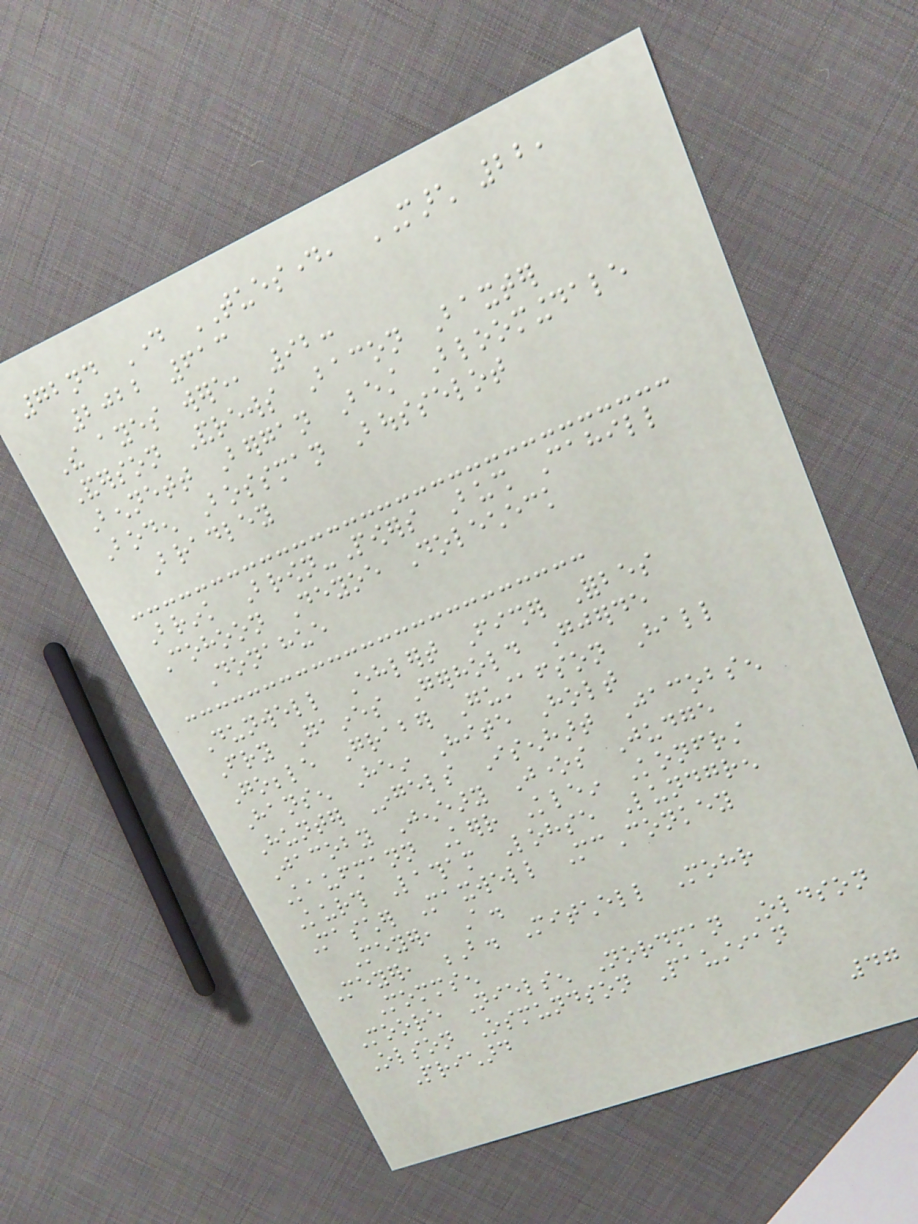72nd Day TUESDAY, MARCH 22,
2022 613
The ayes were, 92:
Anderson Andrews Bacon Baxter
Bennett Bergan Best Bloomingdale
Boden Bossman Bousselot
Bradley
Brink Brown-Powers Bush Cahill
Cohoon Deyoe Dolecheck
Donahue
Dunwell Ehlert Fisher Forbes
Fry Gaines Gerhold Gjerde
Gobble Graber Gustafson Hall
Hansen Hein Hite Holt
Hunter Ingels Isenhart Jacobsen
Jacoby Jeneary Jones Judge
Kaufmann Kerr Klein Konfrst
Kurth Latham Lohse Lundgren
Mascher Maxwell McConkey
Meyer, A.
Meyer, B. Mitchell Mohr
Mommsen
Moore Nielsen Nordman Oldson
Olson Osmundson Paustian
Prichard
47
